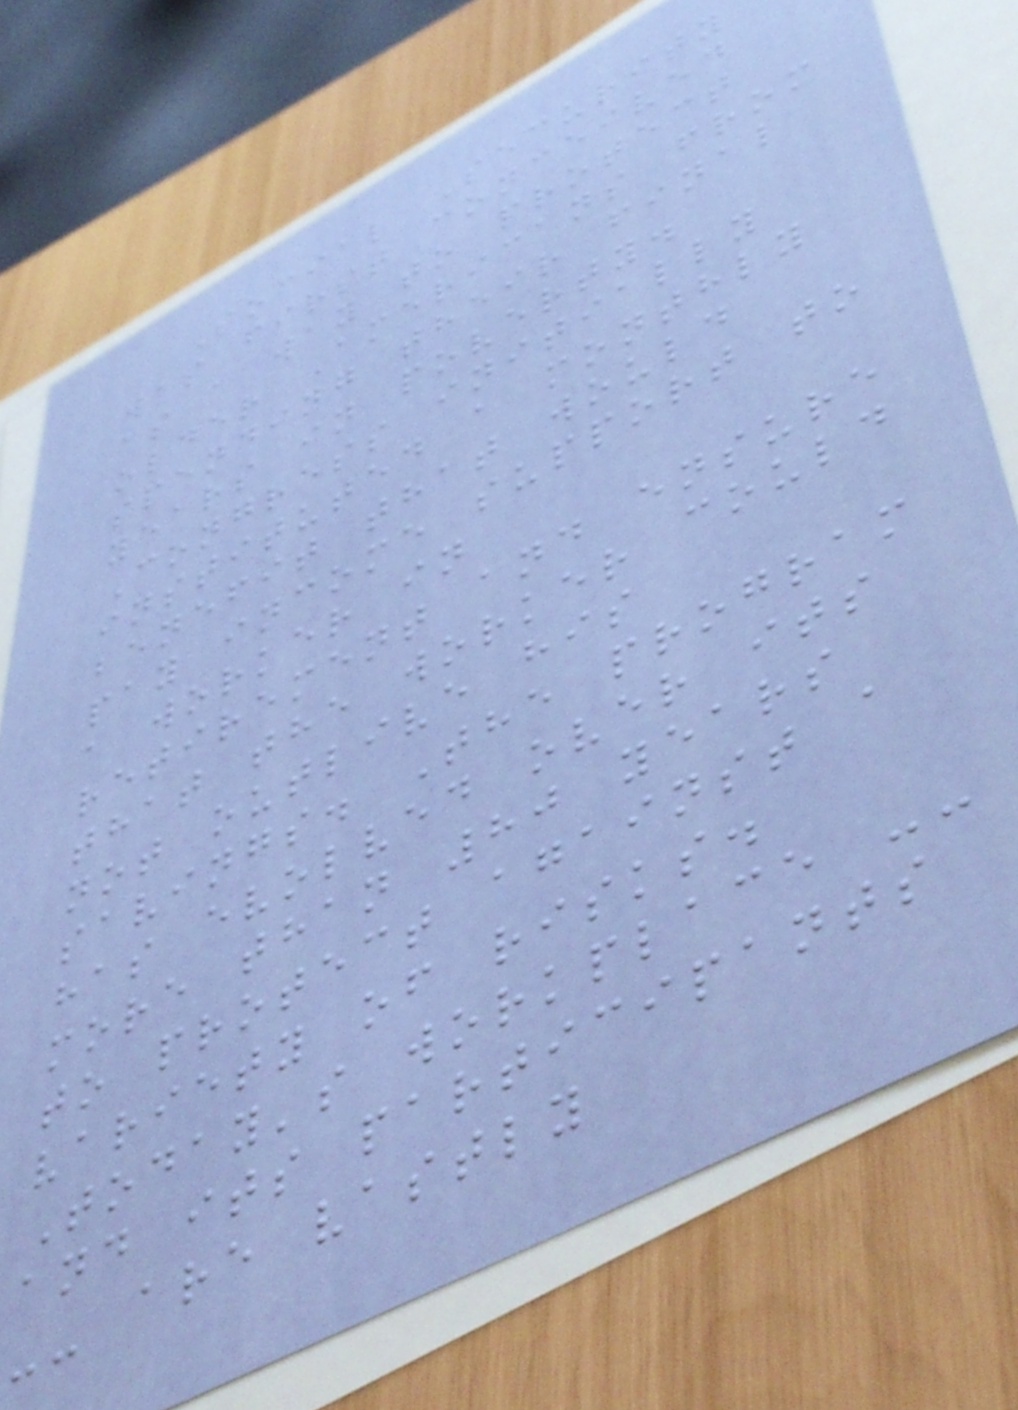Social Security
was first conceived
as a way to protect
older Americans from
spending their final
years in poverty.
Congress initially
instituted a monthly
benefit that would
pay income support to
a worker in
retirement and ensure
that the worker could
not outlive his
savings. The program
has evolved over its
more than 80 years
to protect against a
variety of risks.
Today's workplace --
and its participants
-- are vastly
